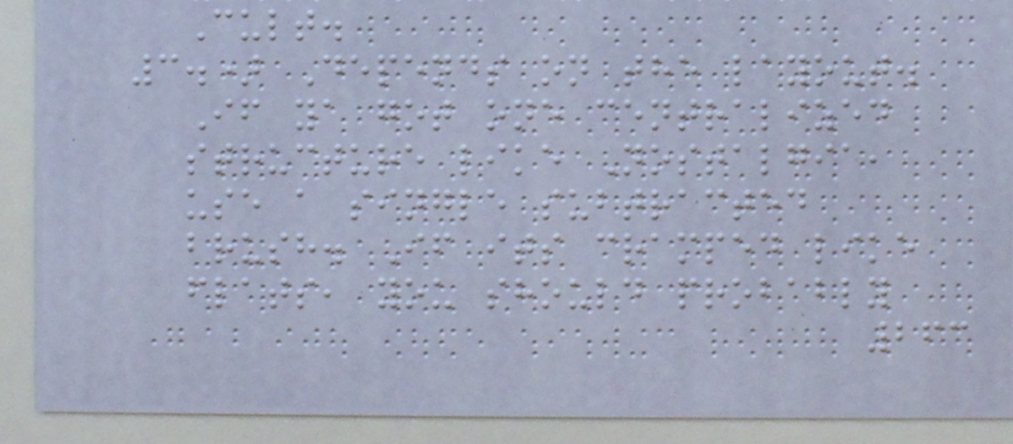Cult.
3.) Depends on the layout.
If ya got one centralized
structure like Nostalgia,
use a single subtracted
brush. If its cramped like
flats, you should probably
263
